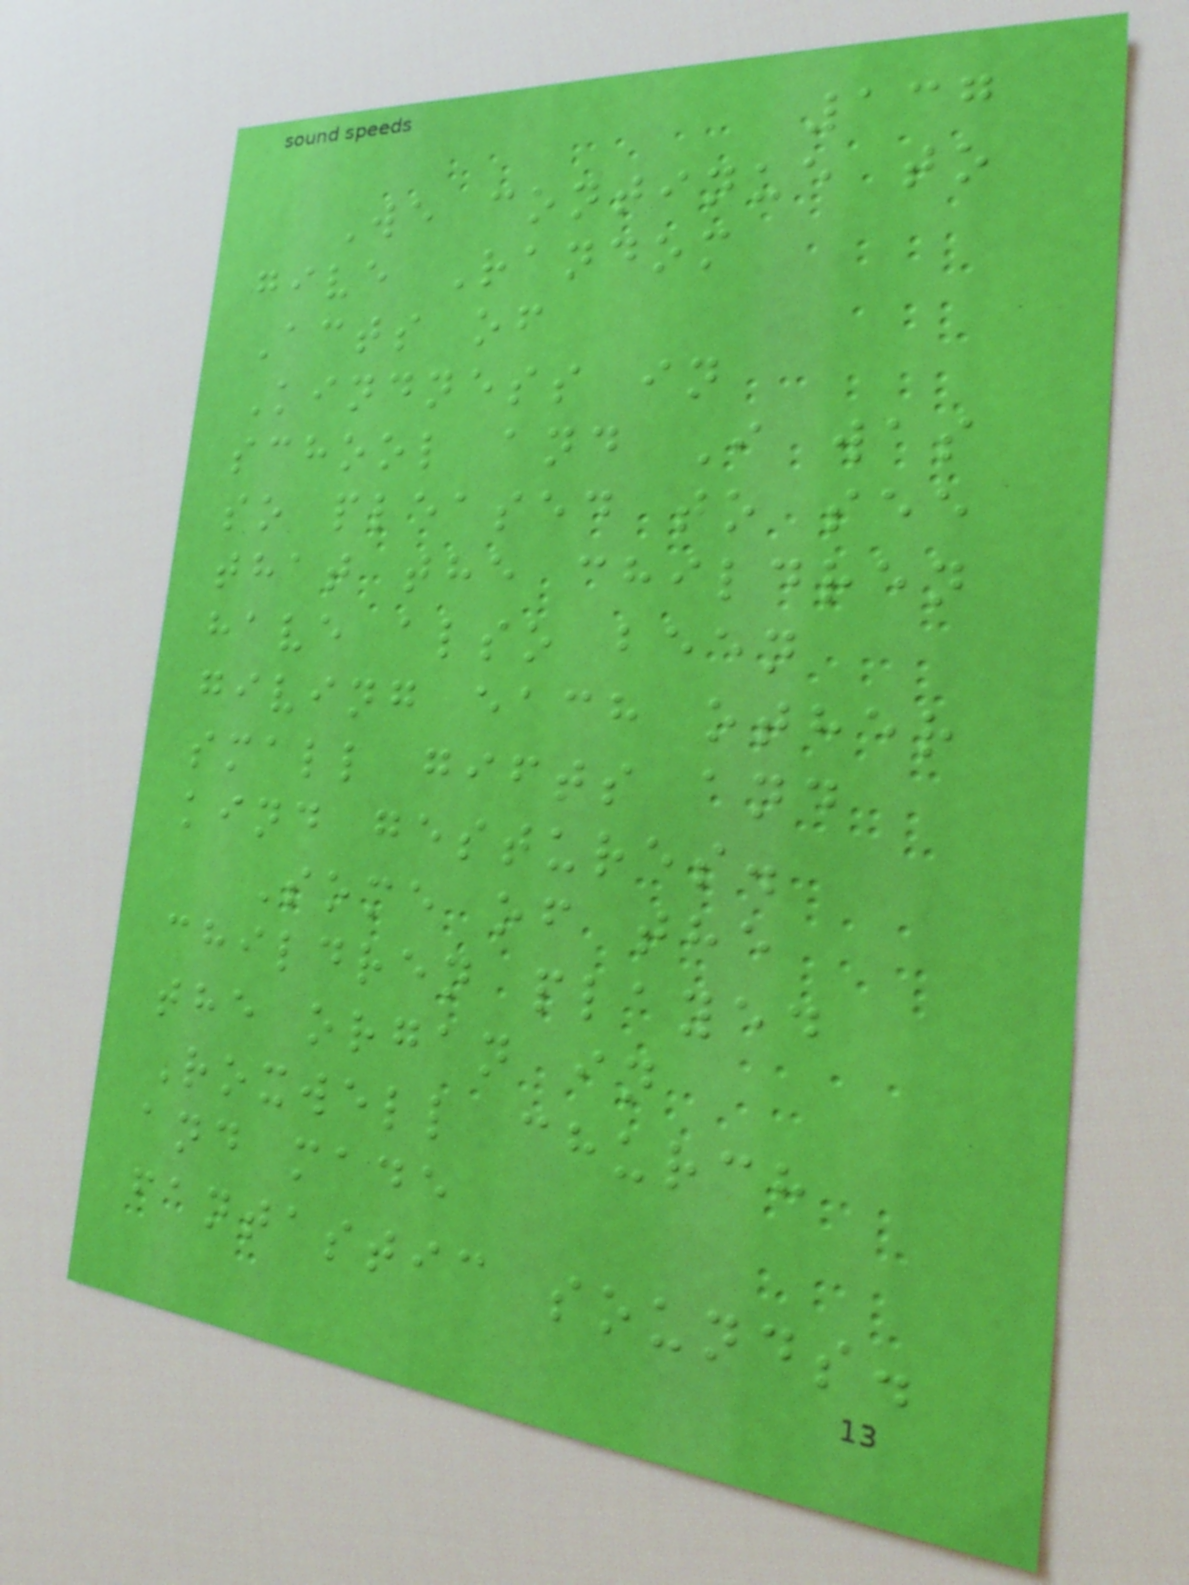137
We continue to
give Random
Acts of
Kindness in
school and I was
so pleased to see
that the children
have also been
giving each other
small gifts and
kind gestures.
Some of the
children played
the organ in
Roxwell church
and made
fantastic sounds.
